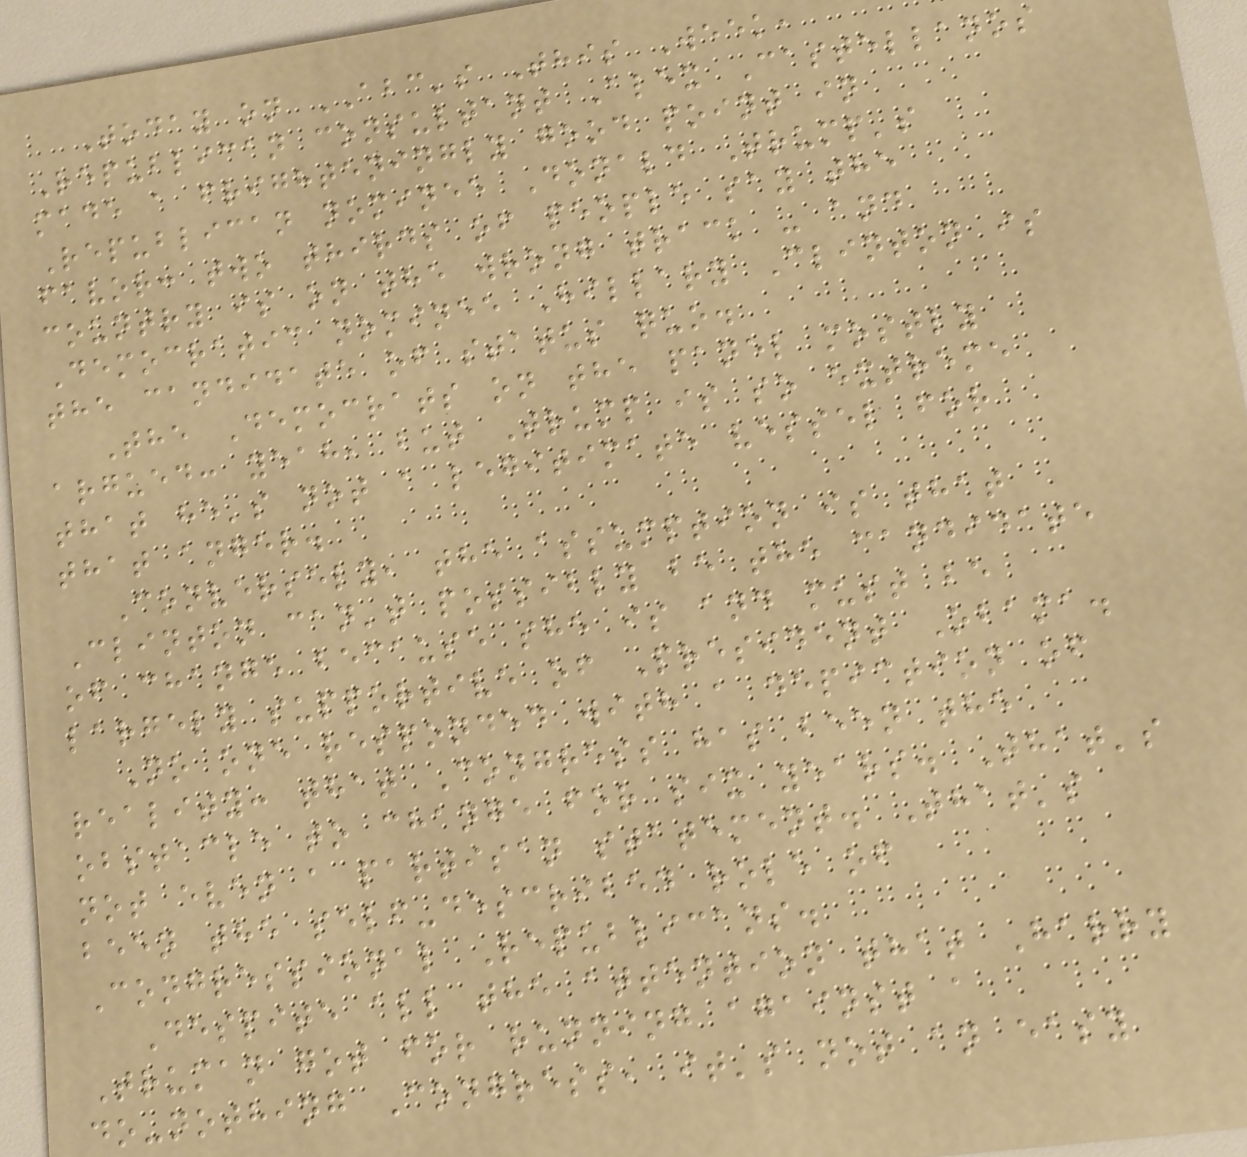Today on ABC's This Week,
Republican consultant Alex Castellanos
made a frighteningly good point in
Republican nominee Donald Trump's
favor: two thirds of people say the
country is on the wrong track - and
Democratic nominee Hillary Clinton is
the candidate of status quo.
The Democrats on the panel mostly
argued: yeah, but Trump is so extreme
that he's not a legitimate vessel for
that anger.
Conversely, the assumption is that
Clinton can't possibly be the candidate
of change because she is and must be
largely supportive of President Obama.
No one responded with a depiction of
reality: that Congress has been the
obstacle to change for six years. That's
not even a partisan statement. That's
been the self-described role of
Congressional Republicans.
Despite all the attention that Harry
Truman got for running against a
do-nothing Congress, it's not an easy
